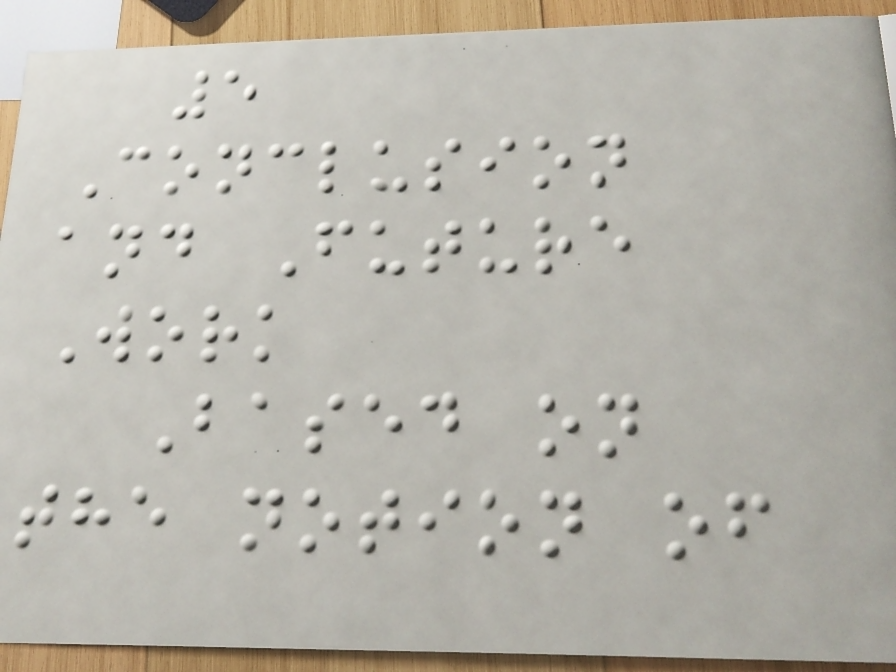5
Conclusion
and Future
Work
Based on
the notion of
